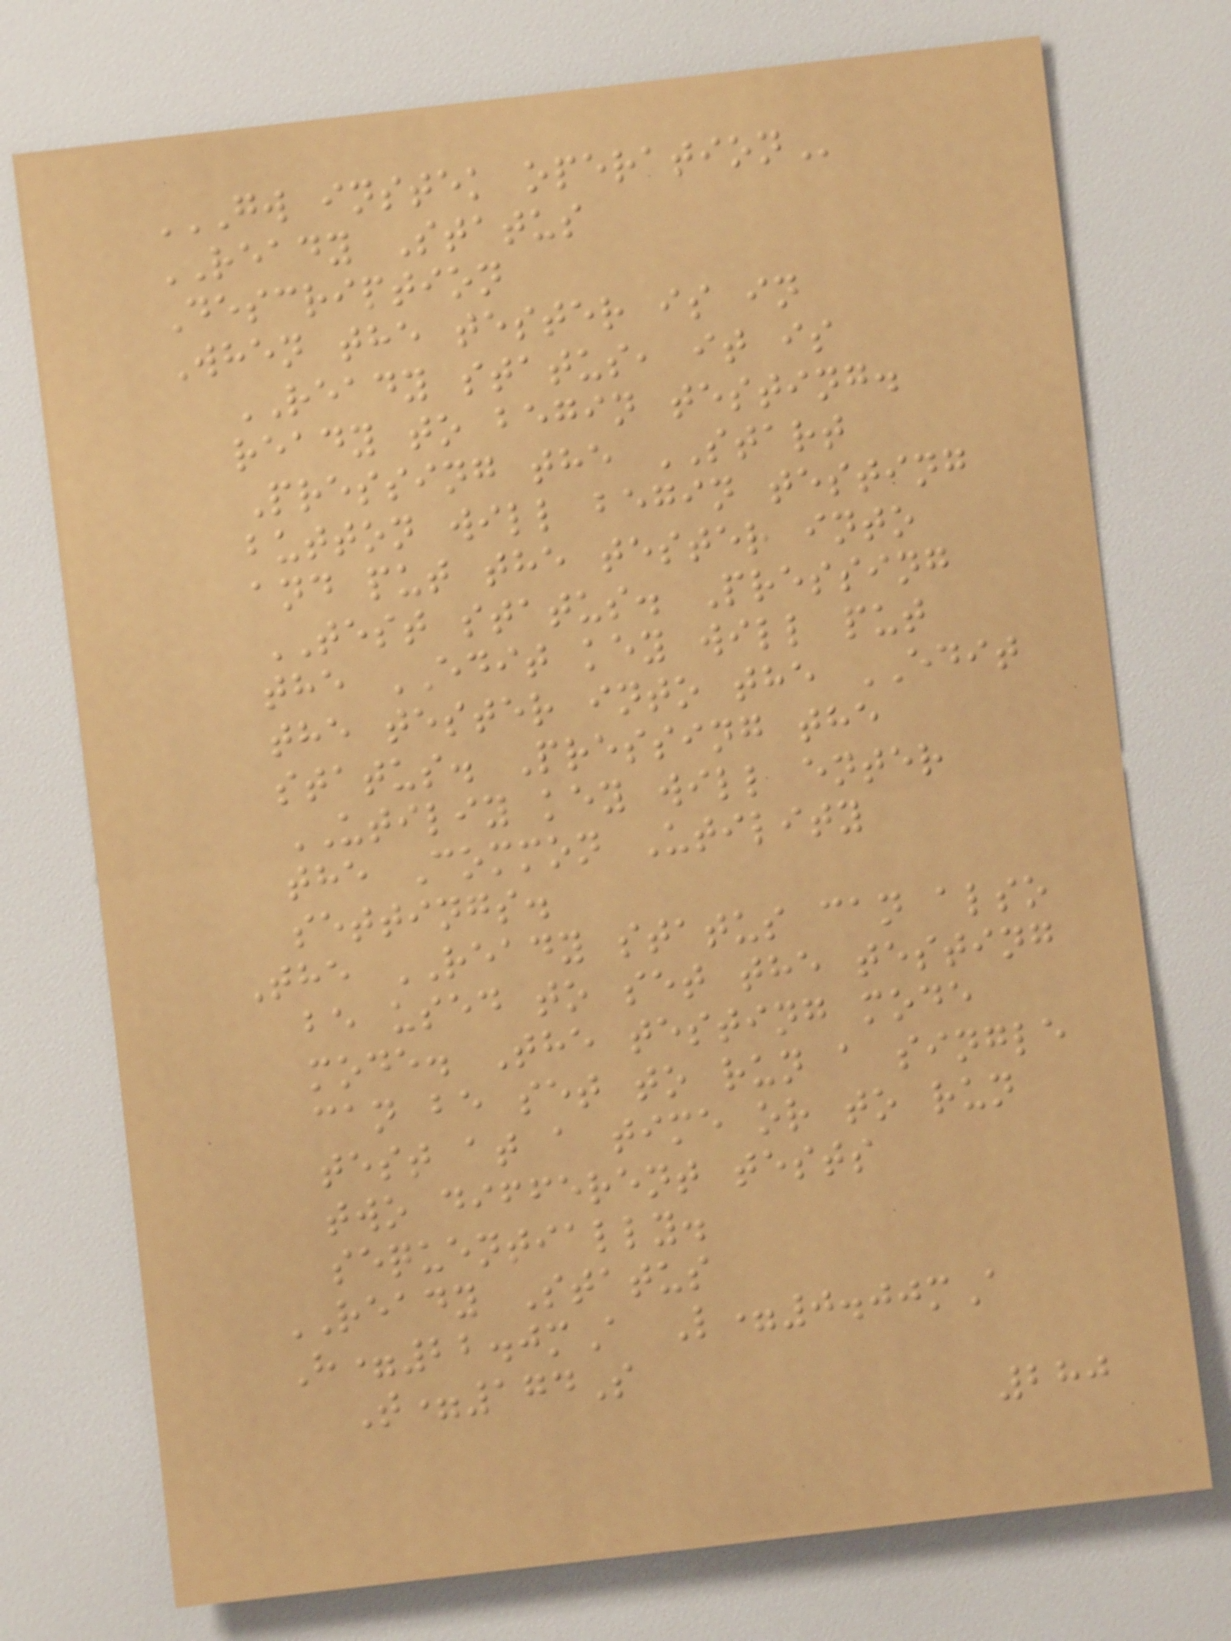GW INSTEK OPERATION
READY Status
Description
When the tester is in
READY status, it is
ready to begin testing.
Pressing the START
button will begin testing
and put the tester into
TEST status. Pressing
the EDIT key will put
the tester into the EDIT
status. Pressing the
UTILIY key will enter
the Common Utility
settings.
The READY status can also
be used to set the testing
mode. The testing mode
can be set to run a single
test at a time or to run
two different tests
sequentially.
READY Status
H=22.0mA L=0.00mA
T=174S
280
